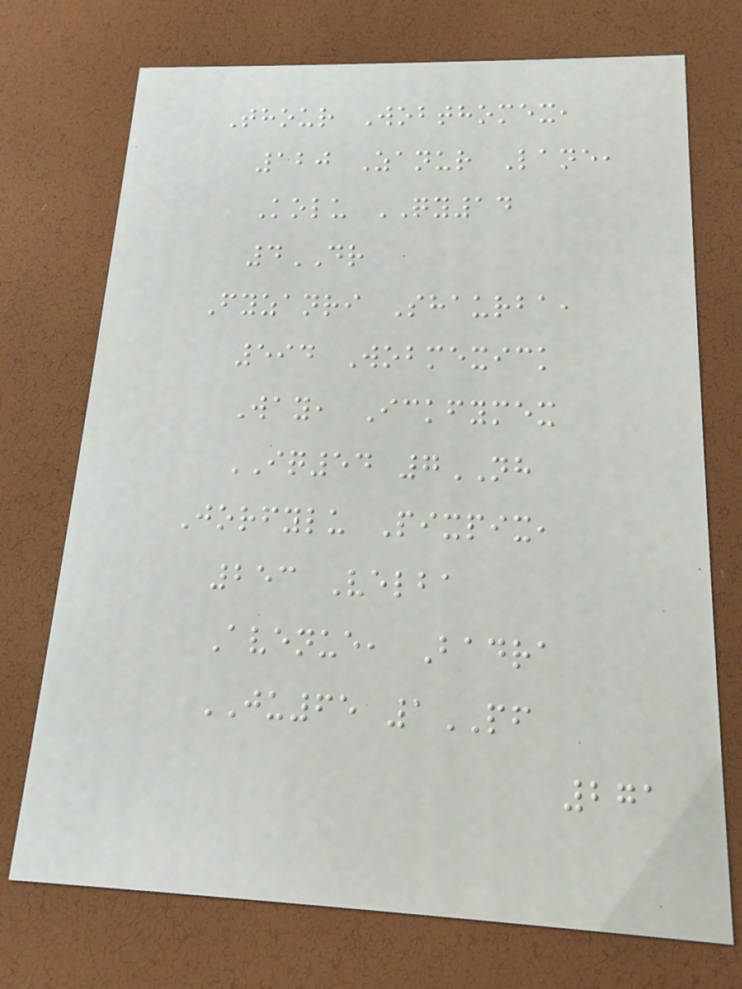Thour Wobthomex,
120 Zanur Lane,
Kolu QY14
4DR
Fyzanri Shaurba,
594 Wobmexick
Way, Ickfymex
IQ54 7NH
Jorfylu Pixpix,
253 Velba
Avenue, Badra
JU65 1PF
271
